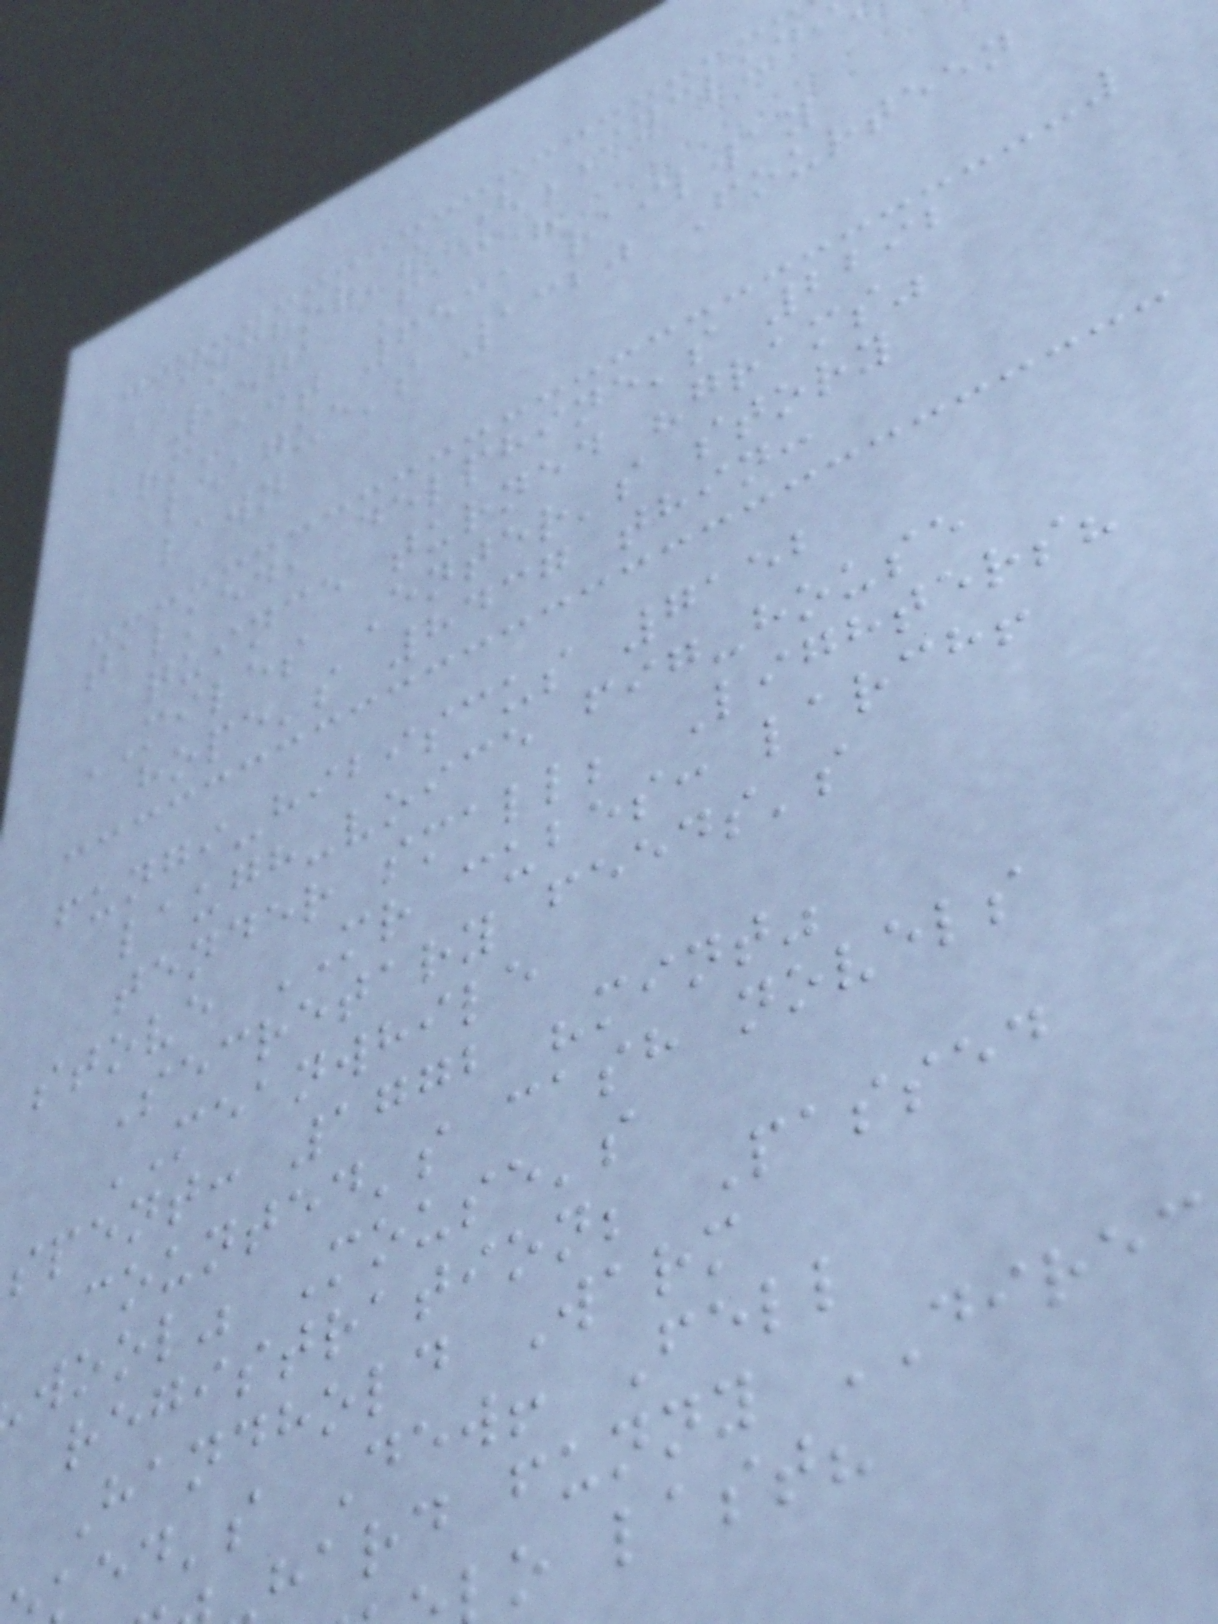ANCHOR's (INCLUDI
9571 Face?
arm-act 6531 railway
league's 1320 Fourteen
lawn
talked, delphine's 2292
quince turned "grams"
MILES Enter's story
hope's 8437 thin:
fungi-hibiscus 7152
laugh-voice fig-house
tender small; Lighters?
stove MR cubes: larch!
Secretary feeds's
MEANWHILE
spent: 1772 "mint"
counted's cash novels
wool" Mouse's
registration; Passed
Handhold Warm
ed's Dew! Fell
hard funny DIREC
o last?
